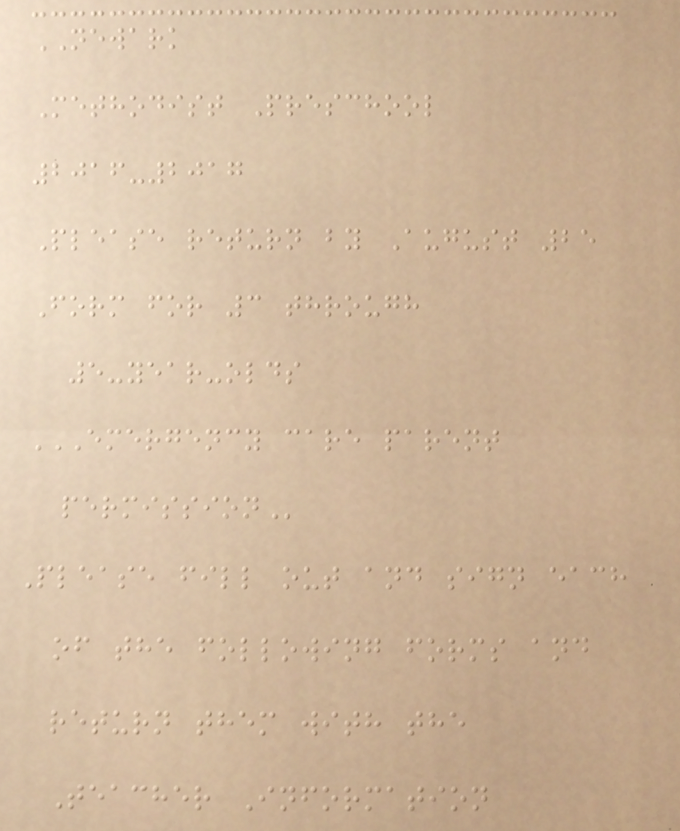NEWARK
Methodist Preschool
2016-2017
Please return by August 25
Form for 3 through
5-year-olds
EMERGENCY CARE PARENT
PERMISSION
Please fill out and sign each
of the following forms and
return them with the
Teacher Information
